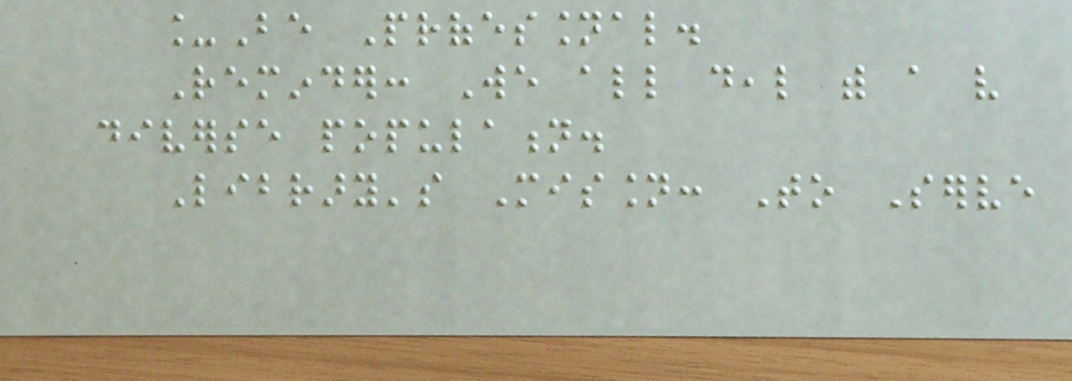_Be Professional.
Reminder: We all deal with a very
diverse population.
Library's Mission: To Serve
